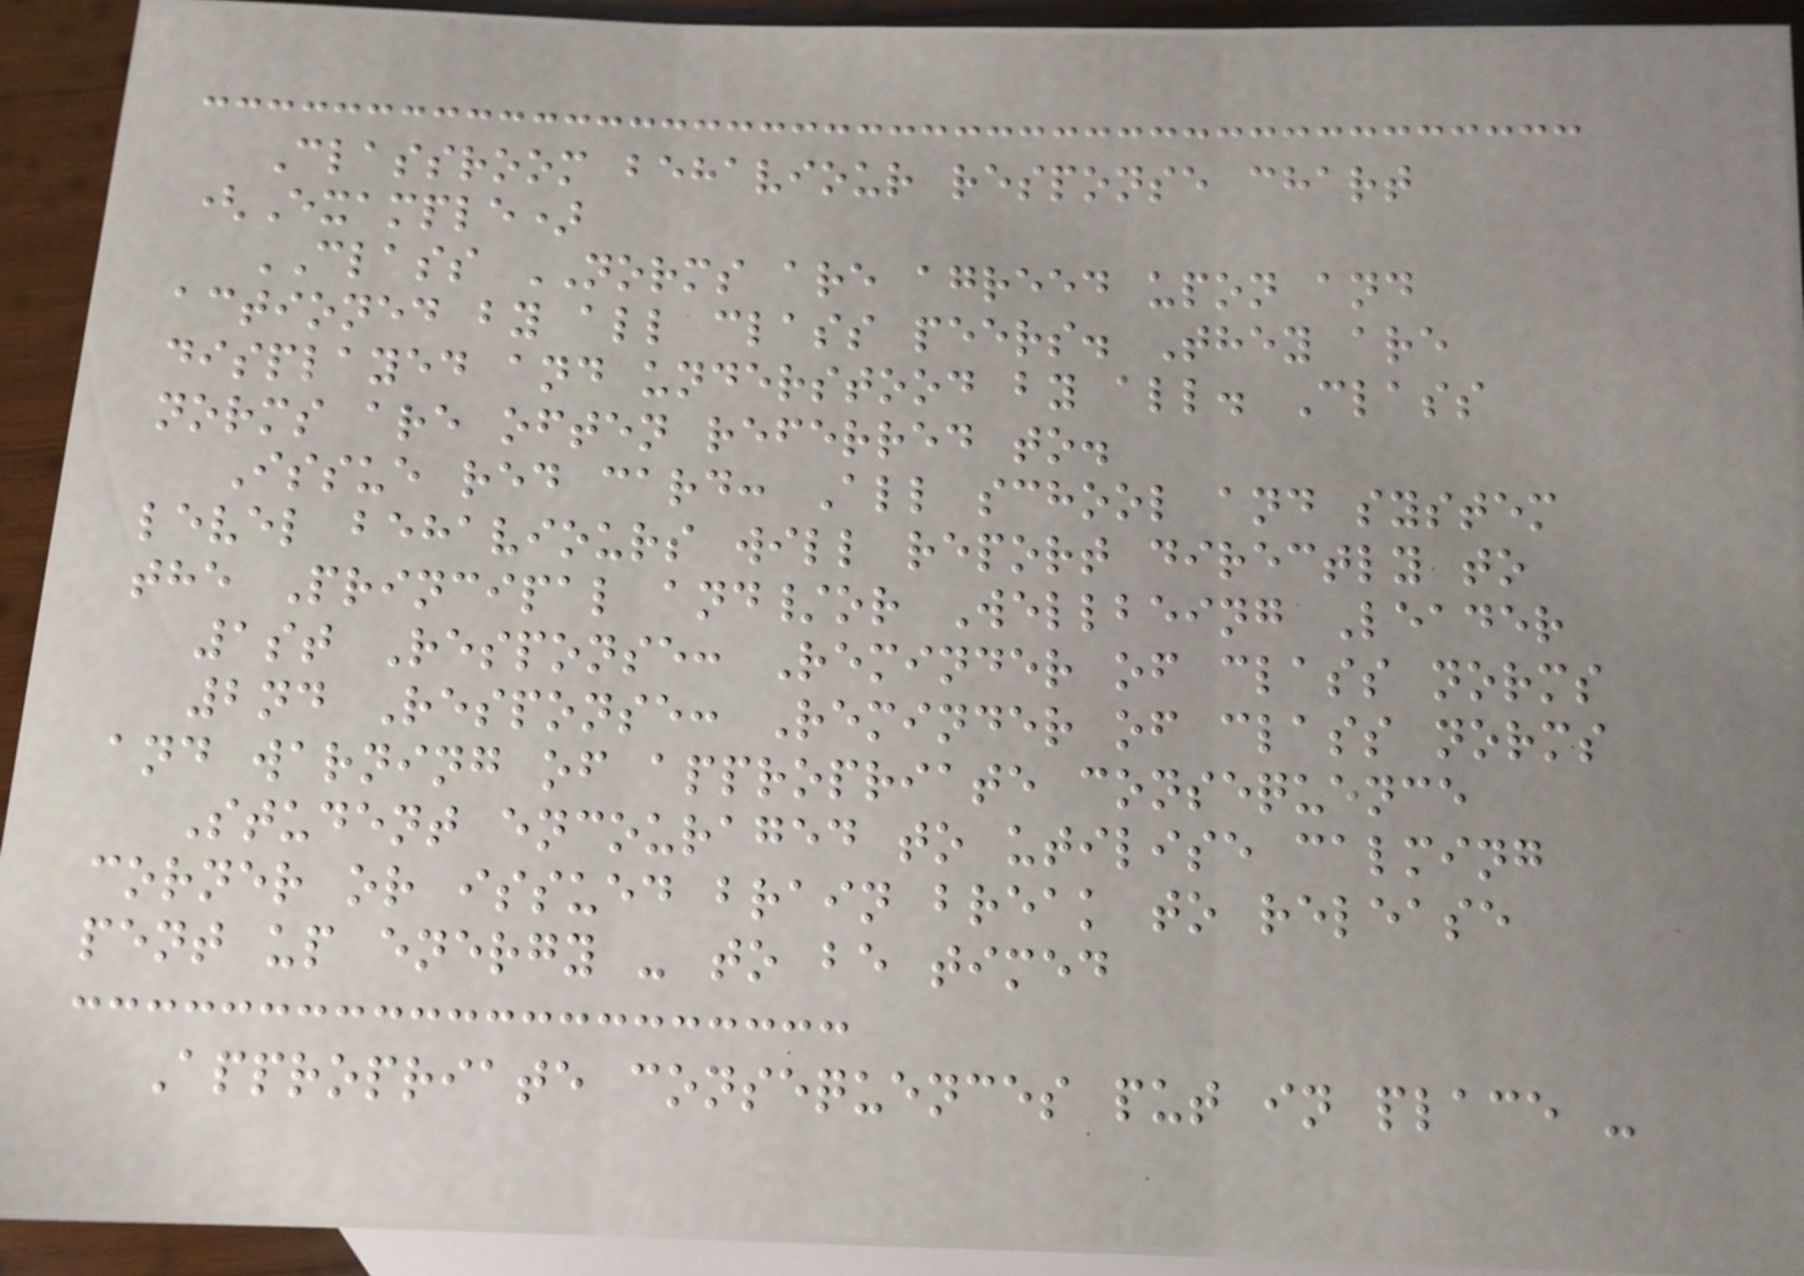Classroom behaviour response chart
(Example)
CLASS NORMS are agreed upon and
actioned by all class peers. They are
displayed and understood by all. Class
norms are often referred to.
Issue red card: All school and system
level behaviours will report directly to
the Principal and/or Wellbeing Leader
1st Response: Reminder of class norms
2nd Response: Reminder of class norms
and warning of appropriate consequence
Student encouraged to utilise calming
corner or issued brain break to release
pent up energy - to be timed
Appropriate consequences put in place -
